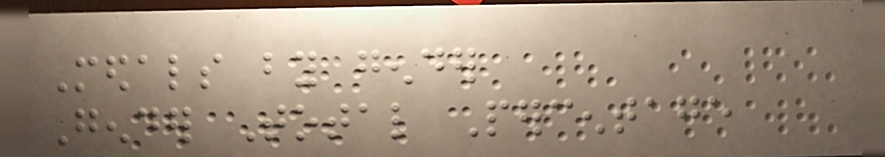Medals by gender
Gender Total Percentage
